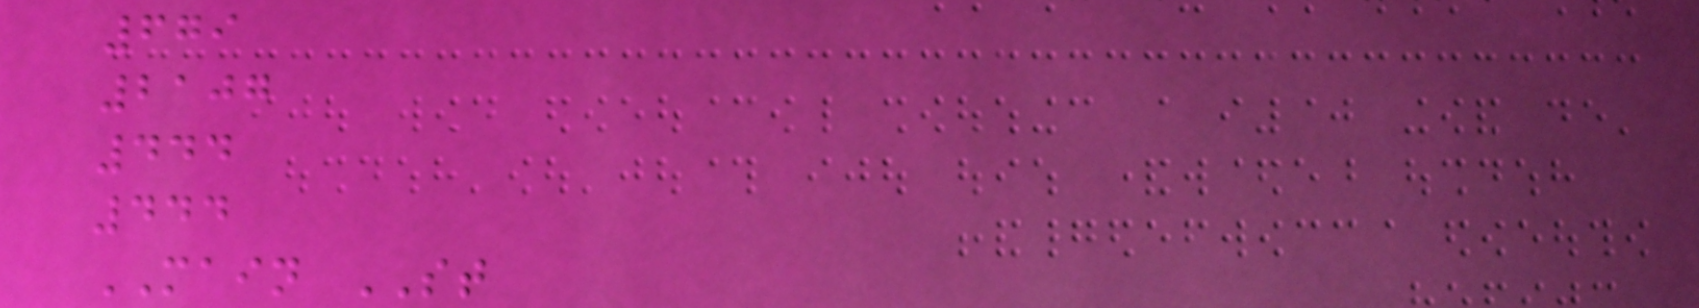679
2107
444
444
MAIN ST
